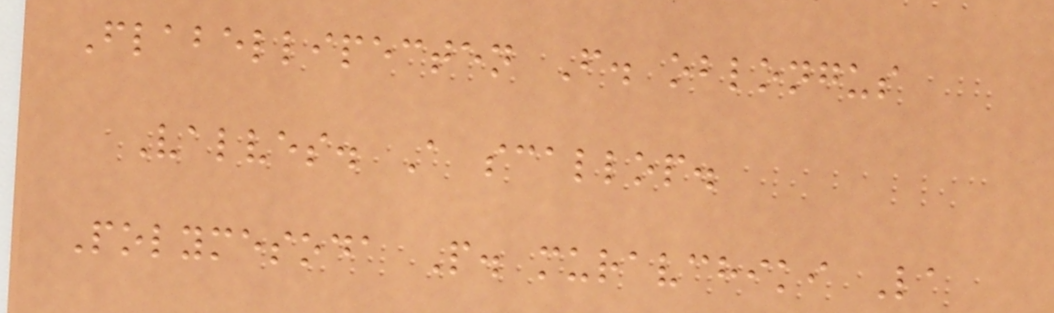Flabellipecten F. oblongus
Valves. A scallop.
Polymesoda P. muravchiki La
